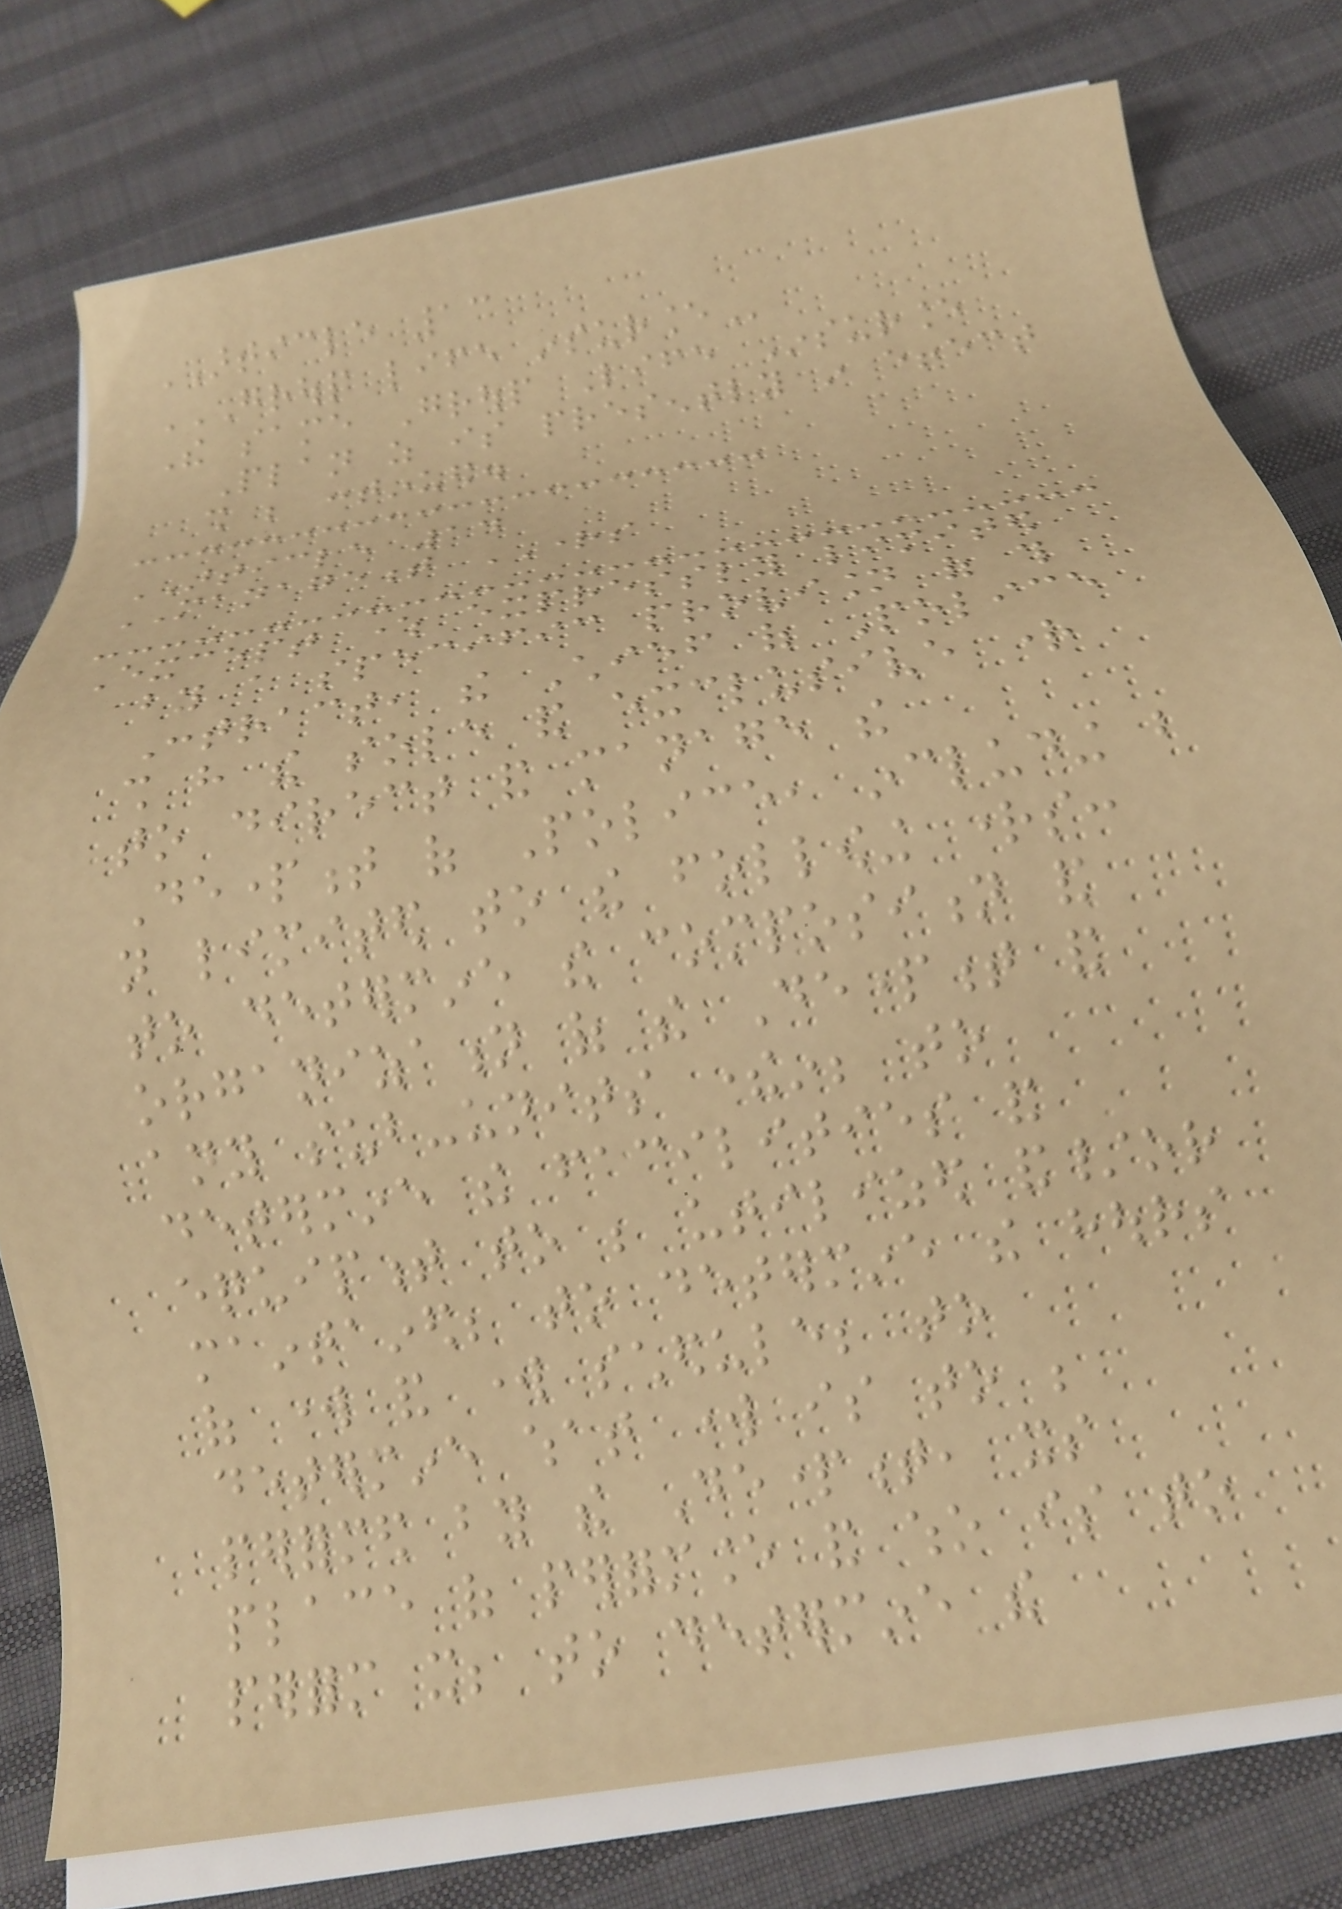ARTICLE 13
GROUP LIFE INSURANCE
The same Group Life Insurance
Plan as is presently in effect
shall be continued.
ARTICLE 14
MANAGEMENT RIGHTS
Except where expressly limited
by a specific provision of this
Contract, the Chief of Police
shall have the sole and exclusive right
to direct and manage the
Department of Police, including but
not limited to the following rights:
to determine the composition and
organization of the Department and
any sub-units therein; to
determine the facilities and
equipment to be utilized and/or
maintained; to determine the hours
of work and work schedule; to
determine what work is to be
performed by the Department, its
place of performance and who is to
perform it; to determine the
